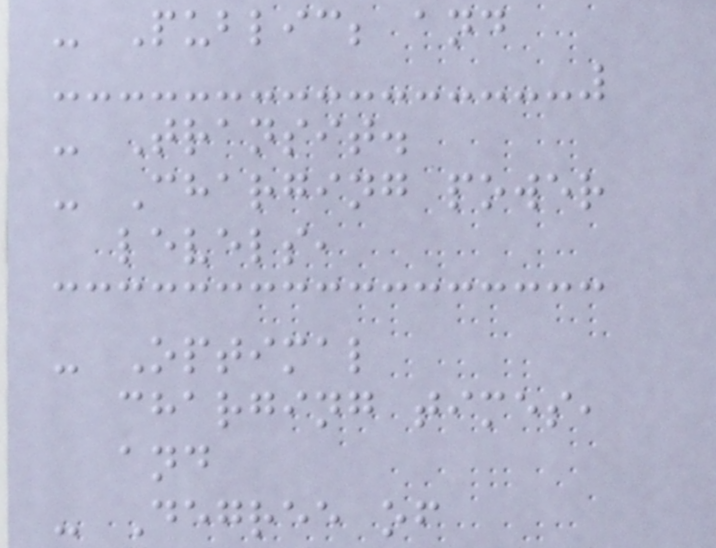- Public; and
- Transit.
- Charging power
levels,
- Optimal
charging times,
and
- Degree of
